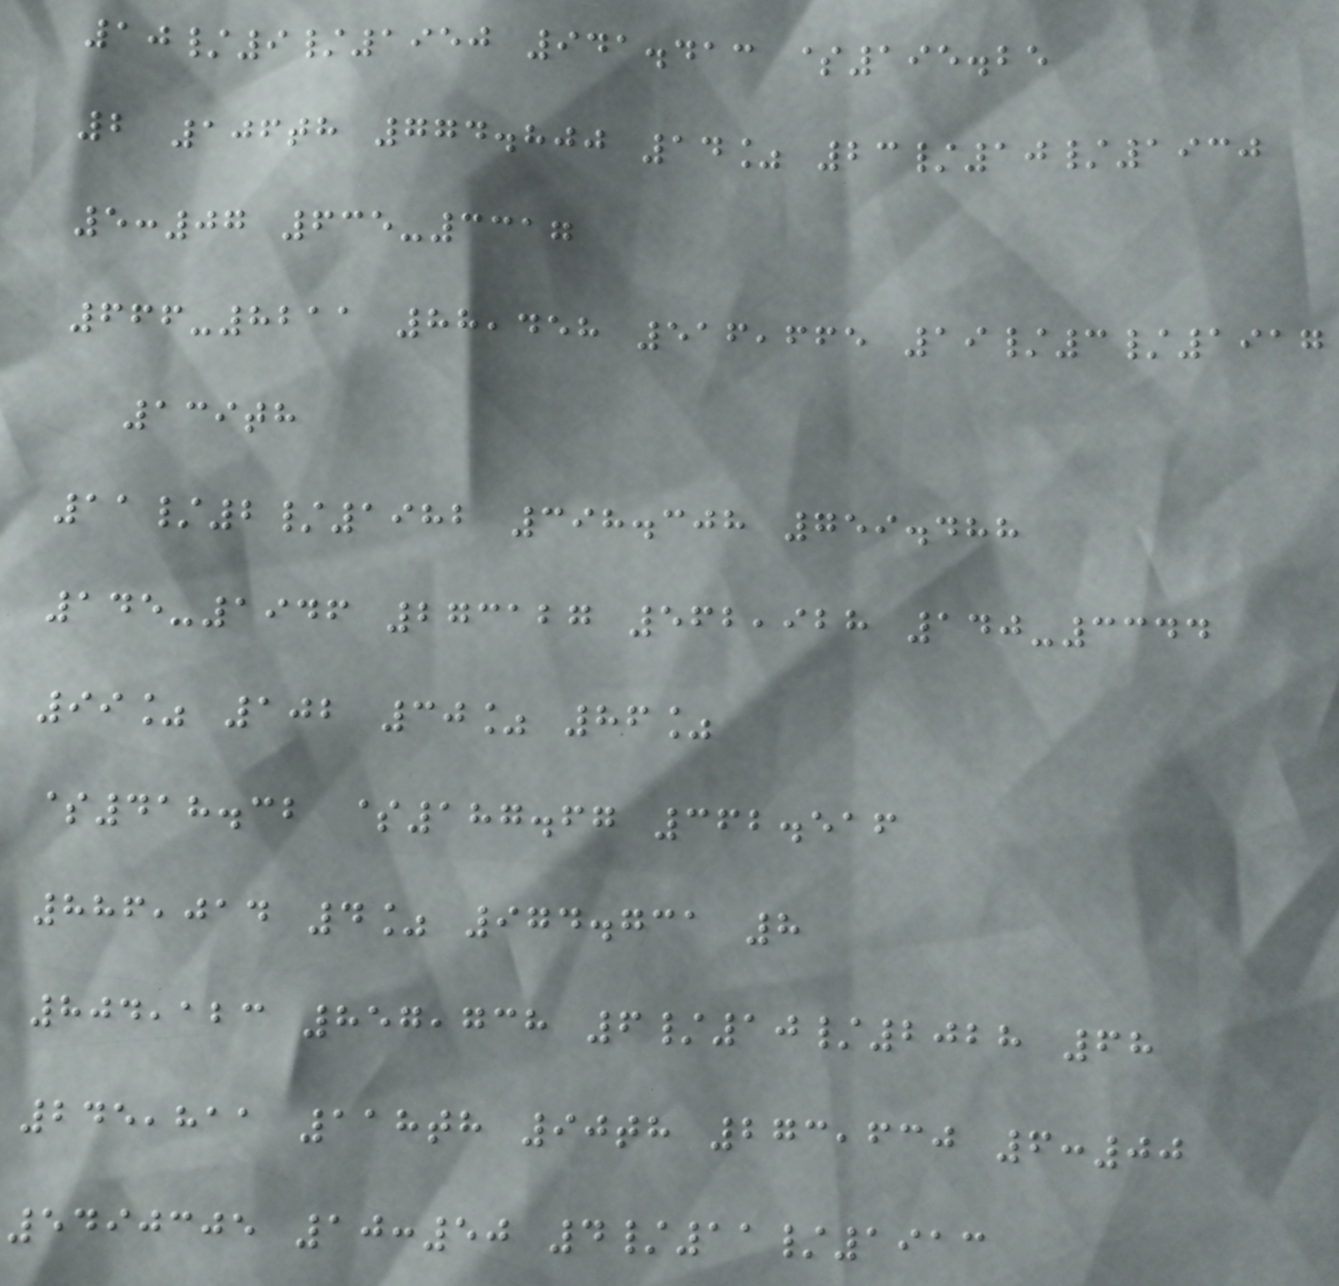10/9/1950 941.413 $195.25
2 106th 774.800 14% 23/10/1930
5:07 635-3317
666-8211 88,458 516,665 19/3/1917
139th
11/2/1982 398.308 759.488
145-1946 273127 562,928 140-3344
99% 102 30% 86%
$418.32 $187.67 362.516
886,014 4% 974.731 8
804,123 857,738 6/10/2028 68
245,811 118th 90th 273,630 6:00
5490305 10:50 4/11/1913
